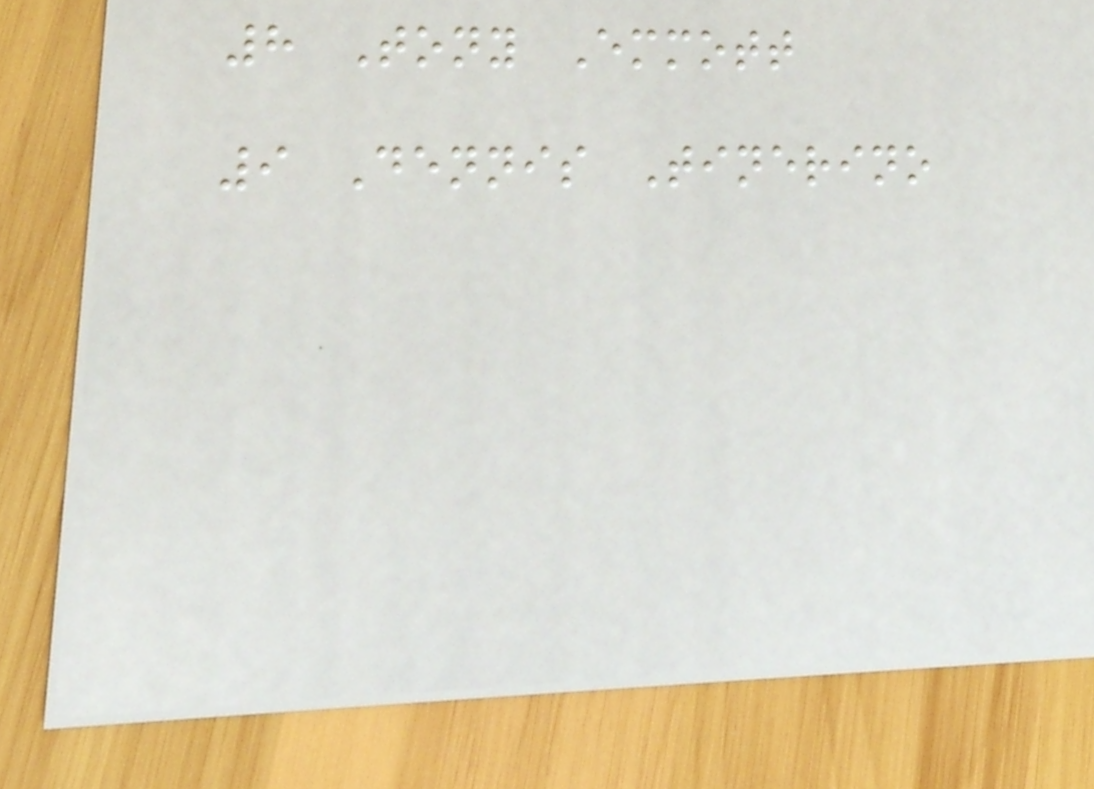8 Tony Emmott
9 Dennis Tinerino
